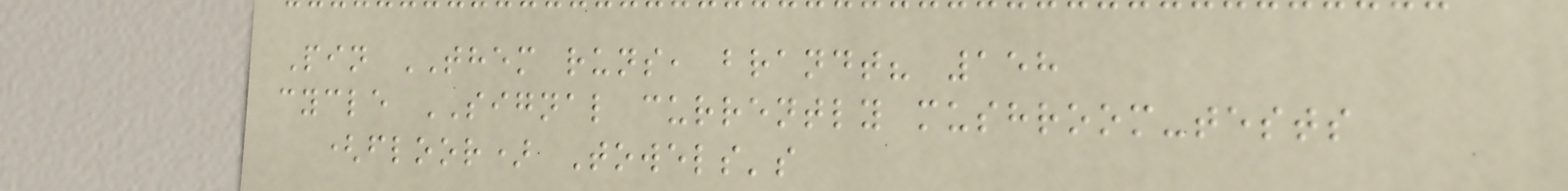Pin THEM runs, brandt? 158
cycle SIGNAL currently mushroom-tests
(floor) Towels's
